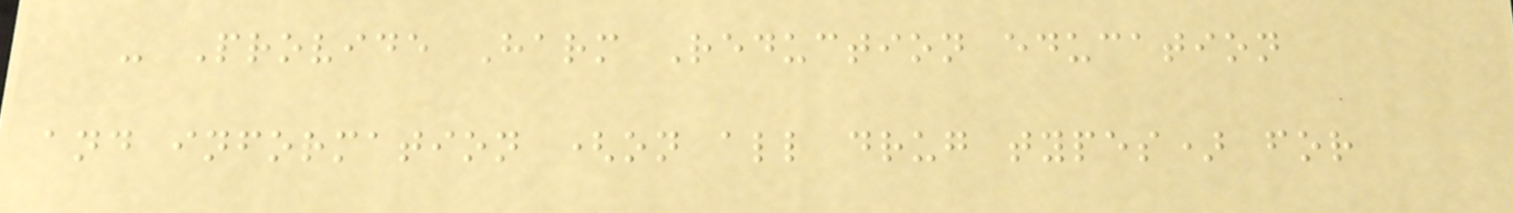- Provide Harm Reduction education
and information (on all drug types) for
